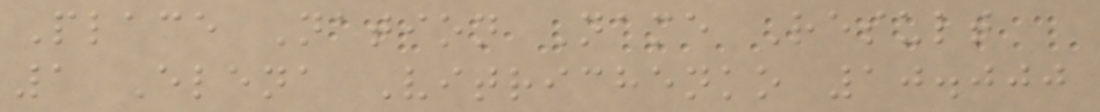Place Nation Name Result
1 Elena Vitrichenko 10.000
